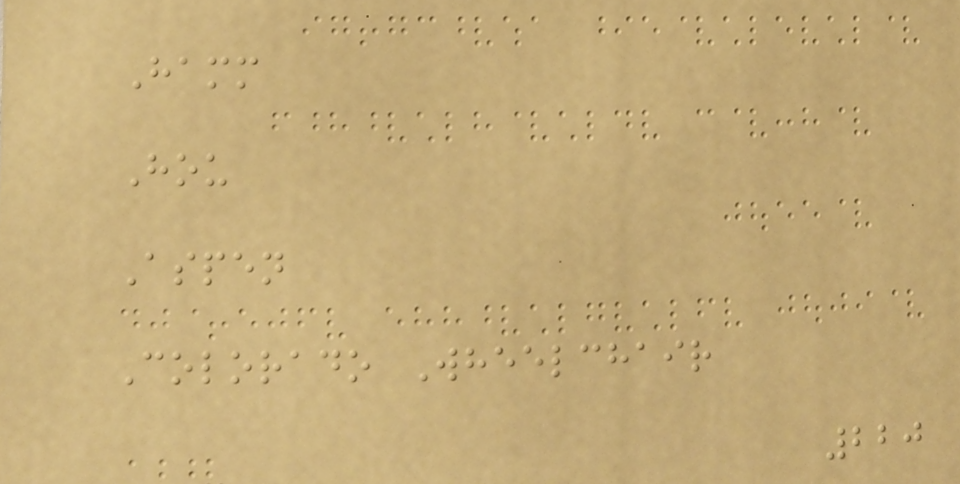Hamm
Hou
Aspen
Colorado Wheelchair
220
